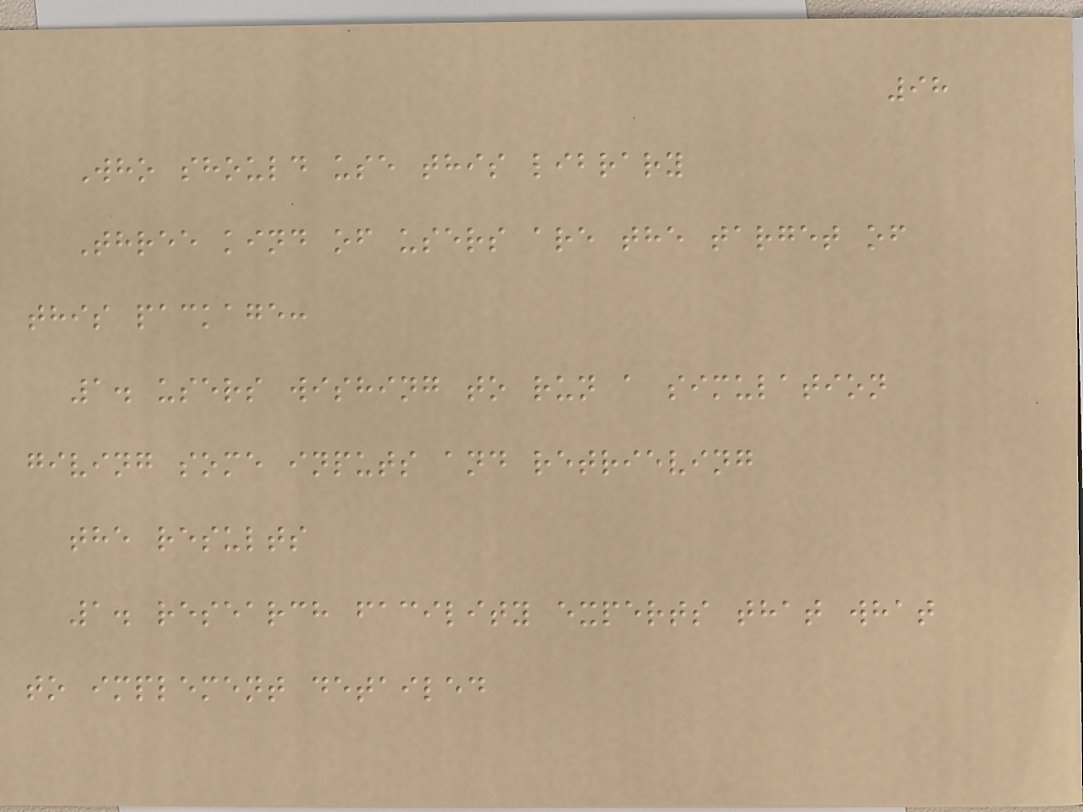98
Who should use this library
Three kind of users are the target of
this package:
1. users wishing to run a simulation
giving some inputs and retrieving
the results
1. research facility experts that what
to implement detailed
